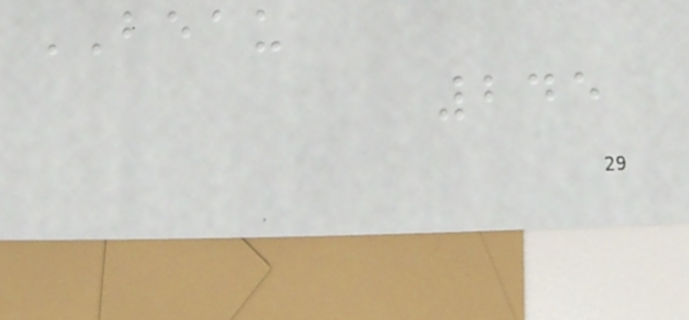BEAU
245
